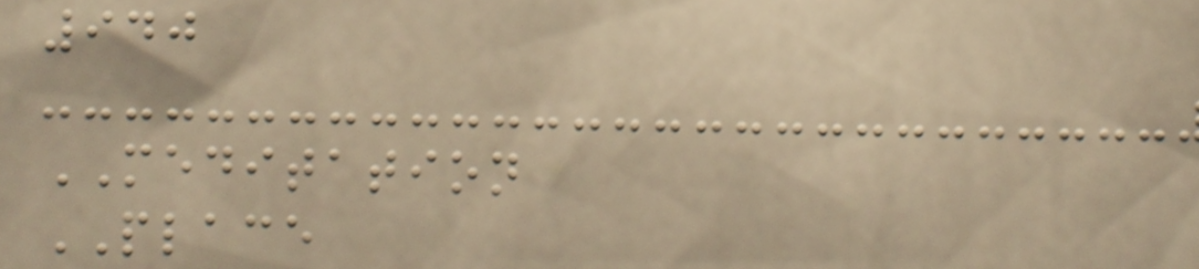940
MEDITATION
PLACE
